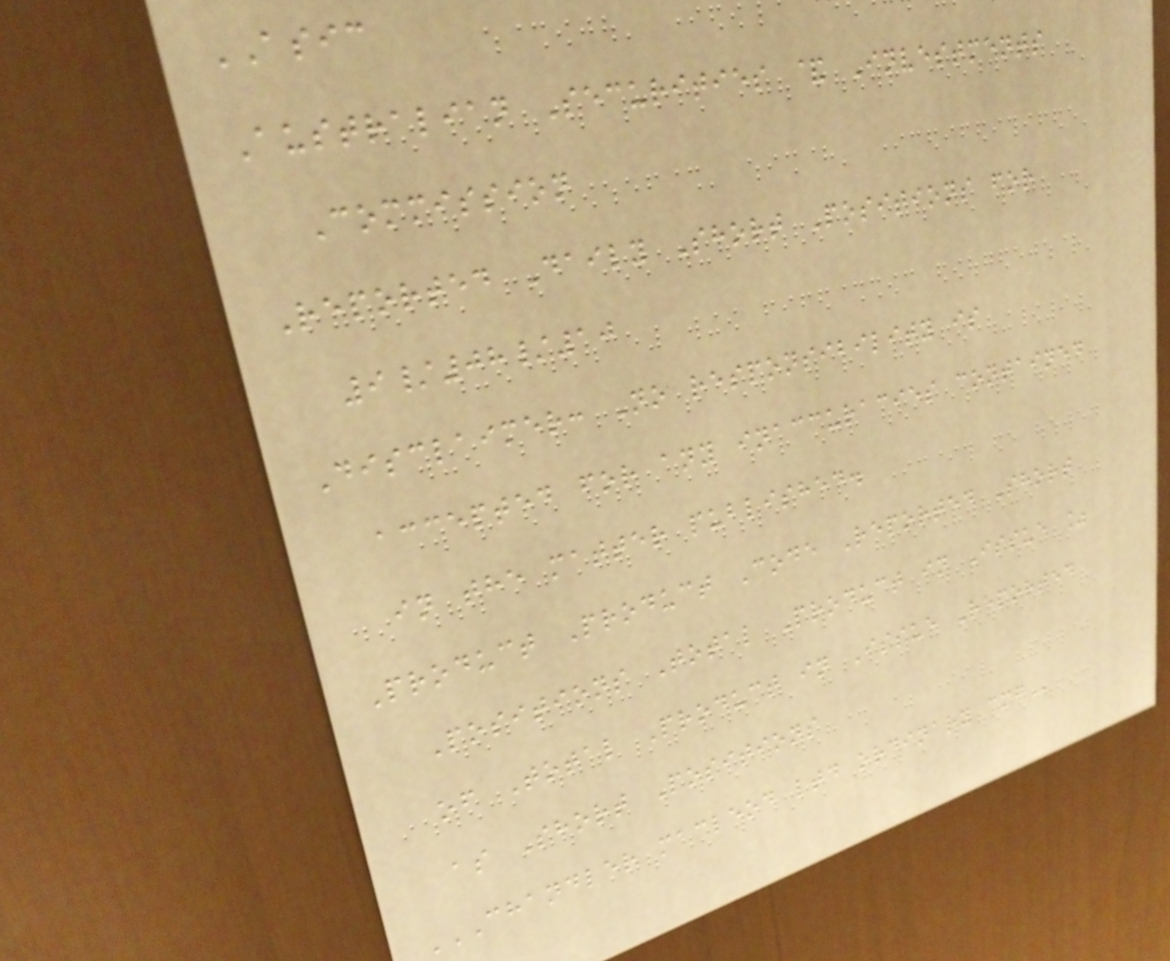ASIC
Australian Securities & Investments
Commission
Reported Daily Short Positions for
9/08/10
Disclaimer: No responsibility is
accepted for any inaccuracies contained
in the matter published.
Product Product Code Reported Short
Positions Total Product in Issue %
of Total Product in Issue Reported
as Short Positions
CHANDLER MACLEOD LTD ORDINARY CMG
